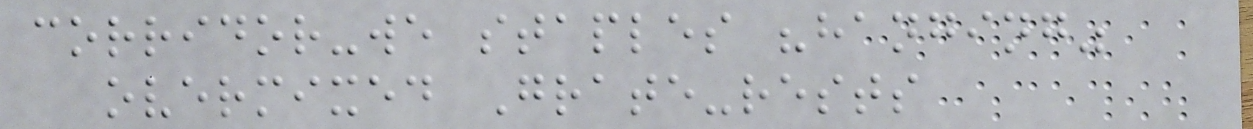corridor-we staples "hanging"
overmixed Grate-rests
